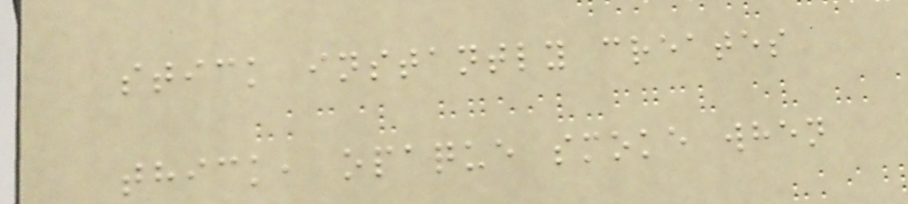stick instantly creates
thick, opaque smoke when
